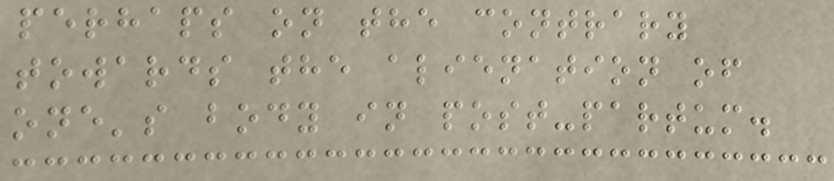perhaps on the contrary
towards the alienation of
one's body in post-partum.
